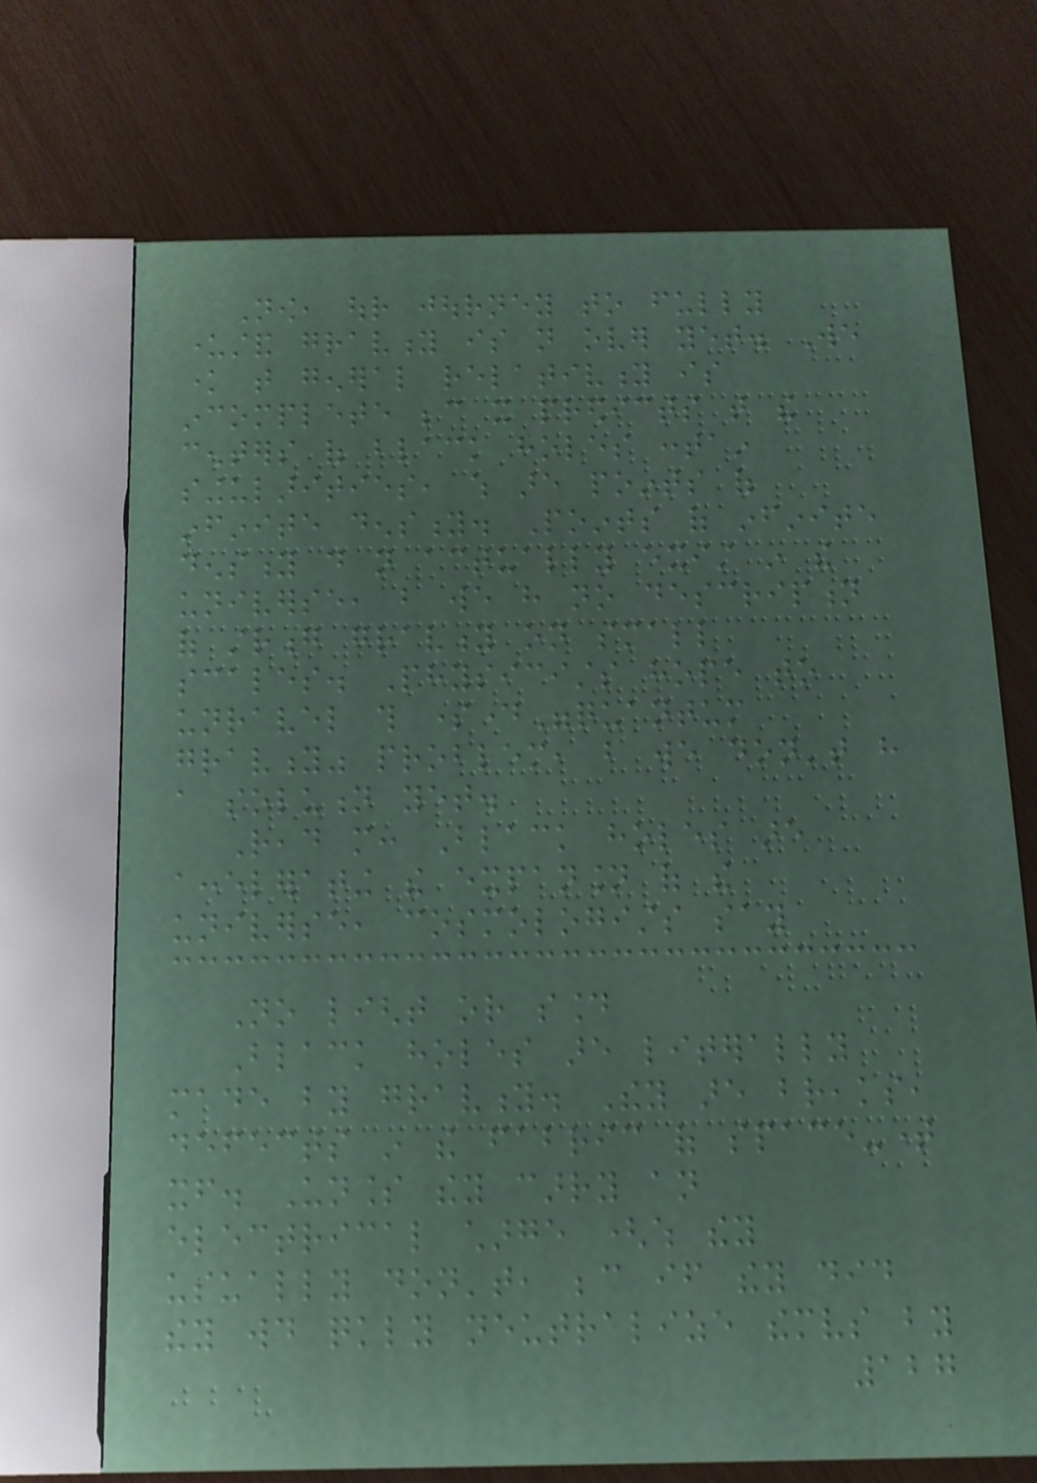Now, our journey to fully
understand gravity is not over yet. We
know that general relativity is
incomplete because it predicts that the
centers of black holes contain
singularities, which are points of
infinite density. Points of infinite
density do not actually exist in the
universe, but we have no description
of strong gravity on small
scales. Physicists hope to
unravel this someday"quantum
gravity" problem, but we don't have
a solution yet.
Read more: Black holes are
accelerating the expansion of the
universe, cosmologists say
No light or sound
Black holes are literally
made by gravity. They are breaks,
defects in the fabric of space-time
itself. Unless they carry an
electrical charge (which they
usually don't, because if they did
they would quickly neutralize themselves by
127
